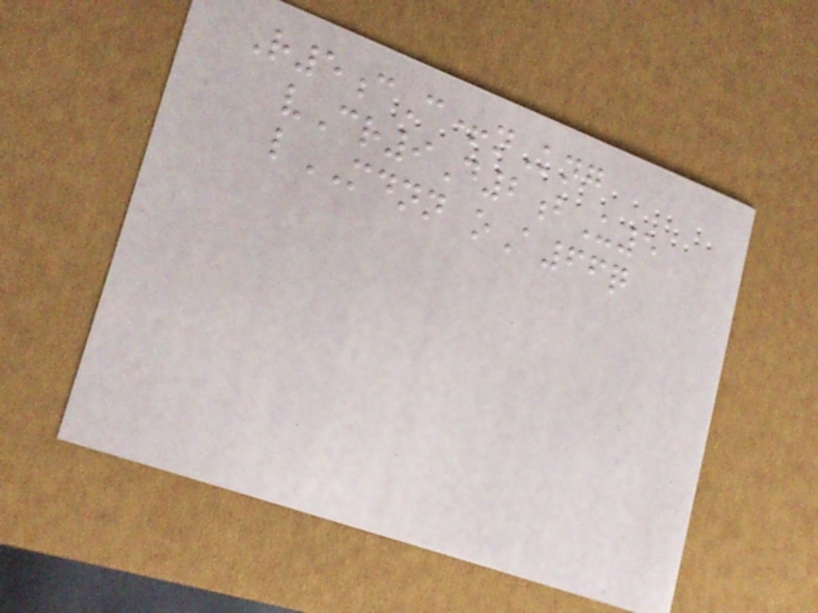R5cC+nKng
vCr9D2bU5
lMDNN oA66q
